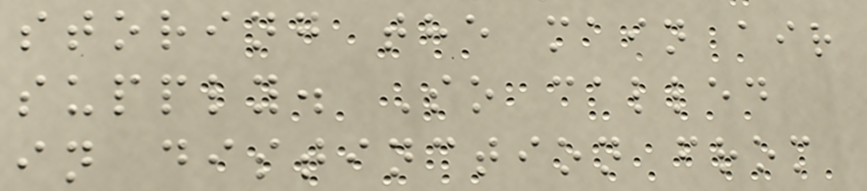storing the main air
supply. So called
in distinction from
